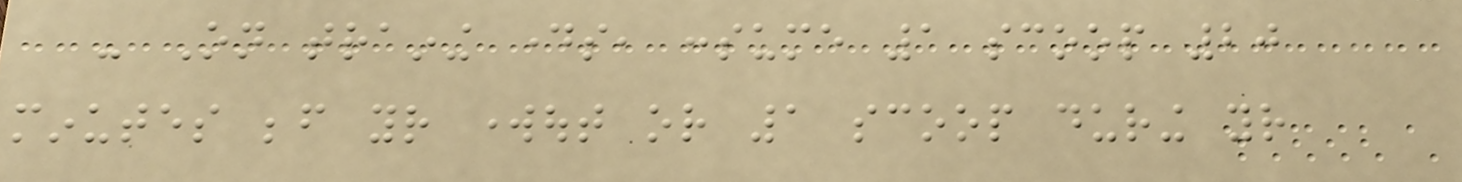- On training days, consume 1 scoop 20
minutes before your workout or 1 scoop during your
